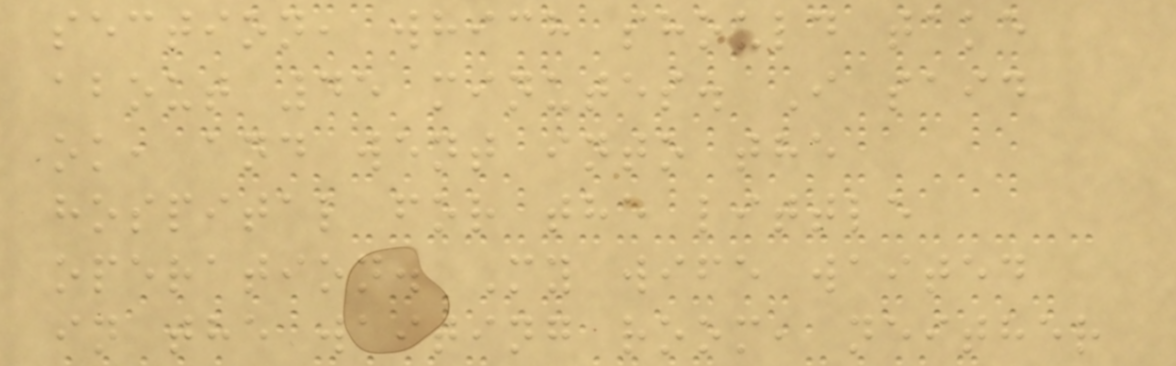section, which should take
about 45 minutes. I said
ok, and went into the
hospital for the little
operation. My wife waited
in the waiting room, neither
